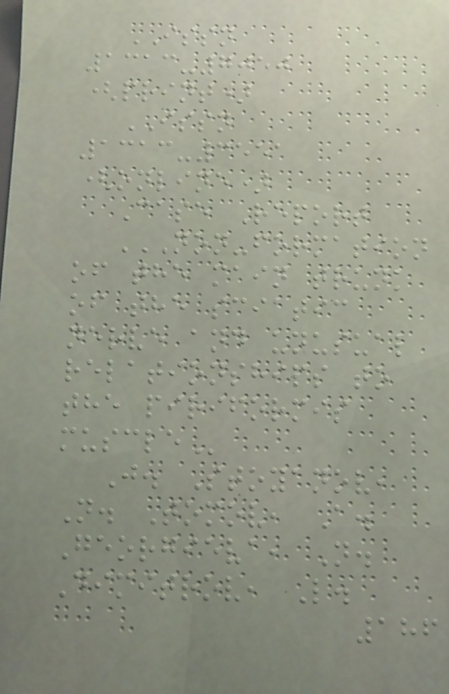ISSN
1313-7050
(print)
ISSN
1313-3551
(online)
Case Report
NON-FORMATION
OF THE MAIN TRUNK
OF THE SCIATIC
NERVE AND UNUSUAL
RELATIONSHIPS TO
THE PIRIFORMIS
MUSCLE
J. Stoyanov,
N. Tomov, A.
Georgieva, N.
Dimitrov, L.
186
